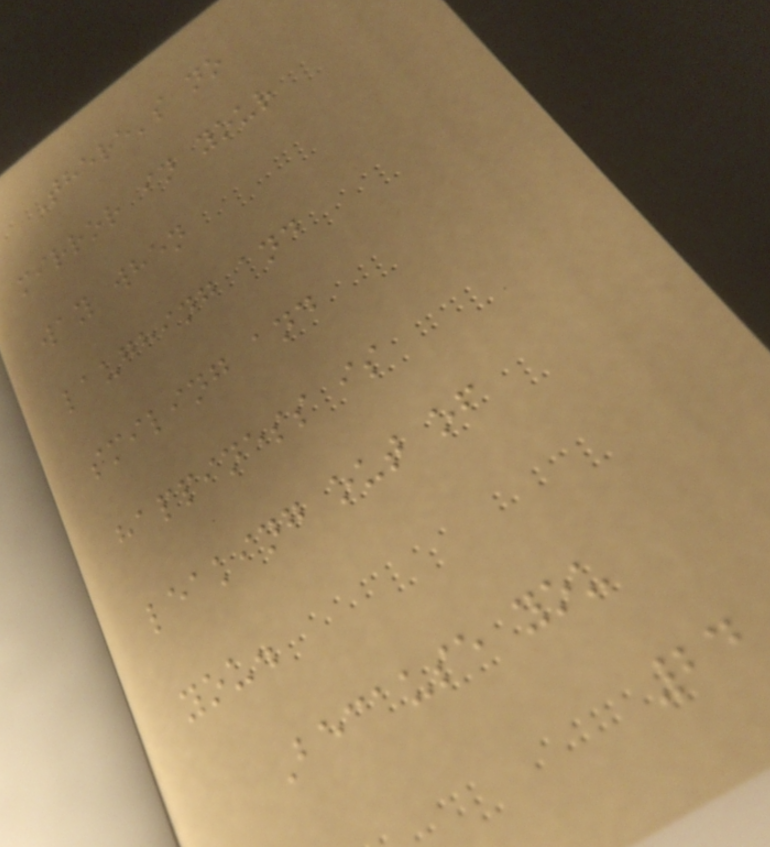There's no
mirror in your
way when
laughing and
smiling and
happiness is
leaking out of
you.
Because you
24
